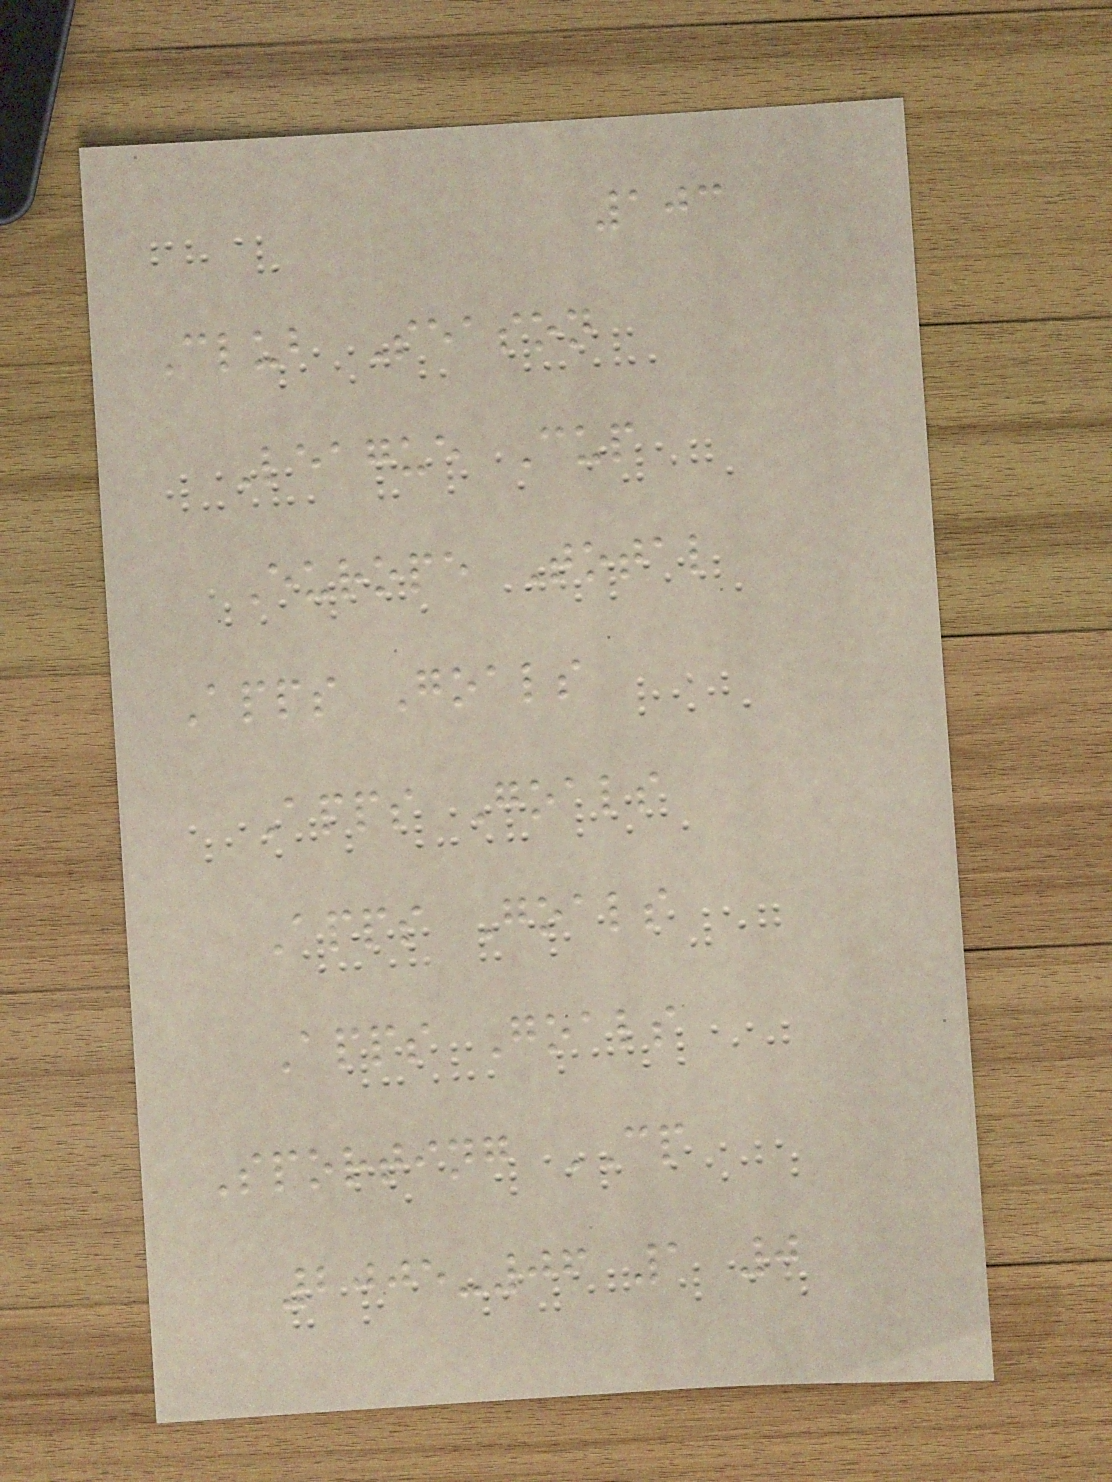103
Club Season
League Cup
Europe Total
Apps Goals
Apps Goals
Apps Goals
Apps Goals
Sporting CP
2005-06 1 0
